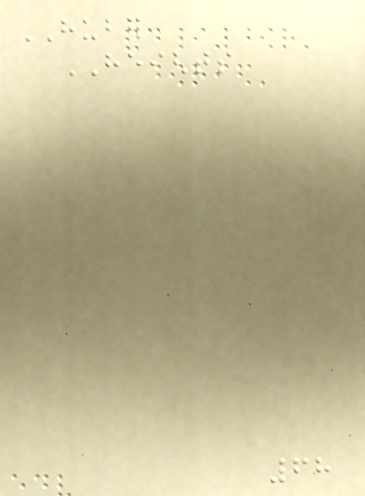HUBER
HEIGHTS
68
